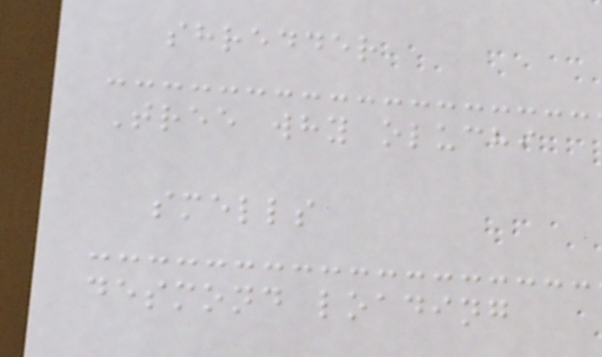shredder
Tree why oluchi
smells
desmond loading
